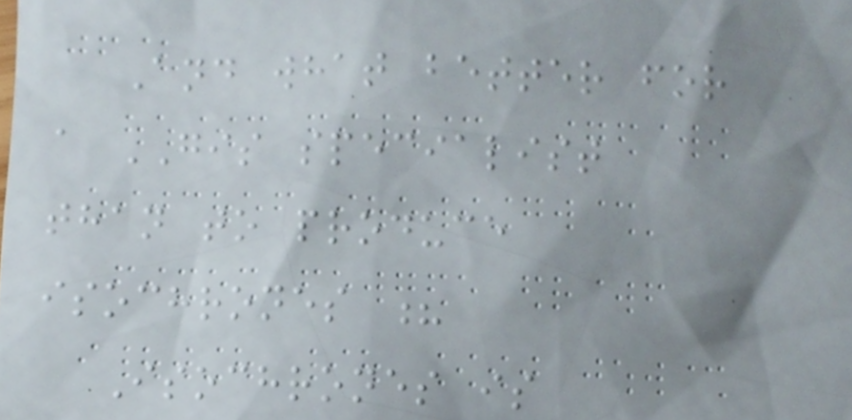And what better for
a GIS specialist
than to produce
isochrones ?
Isochrones is
